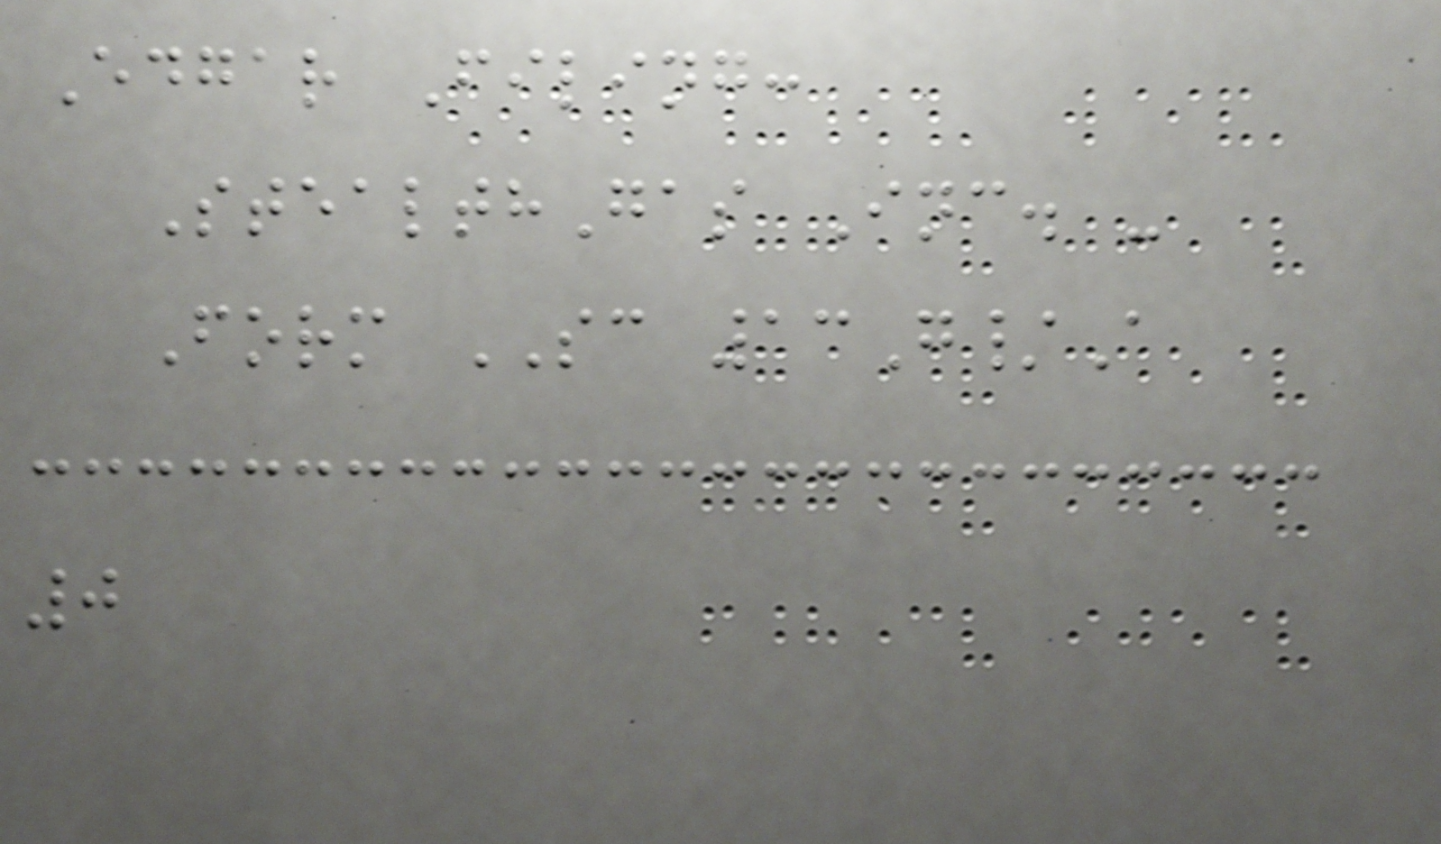Edgar Filing:
StealthGas Inc. -
Form SC 13G/A
0
